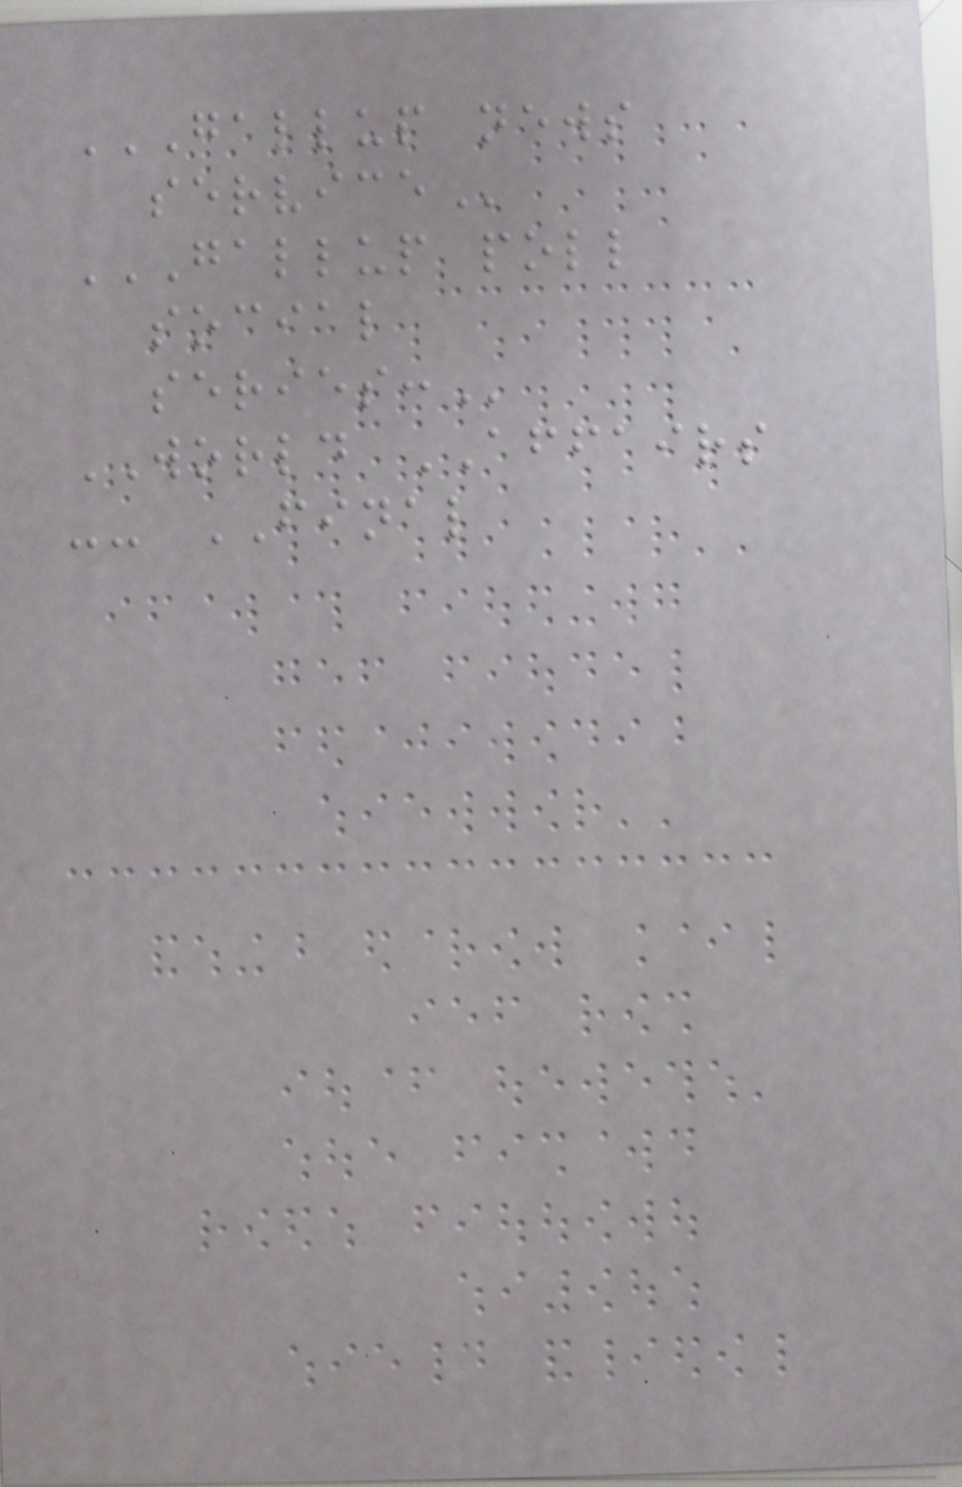GALLUP NEWS
SERVICE
GALLUP POLL
SOCIAL
SERIES:
WORLD AFFAIRS
-- FINAL
